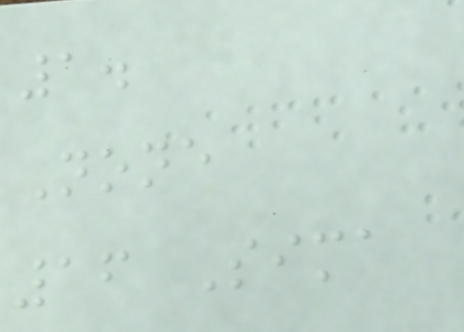1.
None
16 Sima
